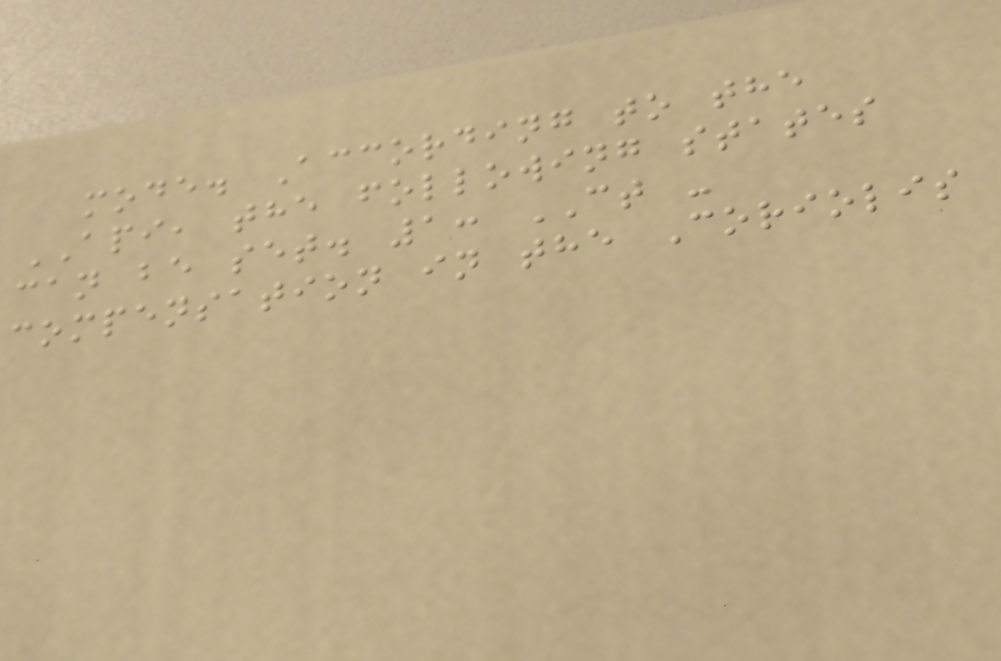mode. According to the
API, the following states
can be set. 1: CT -
compensation in the Coriolis
